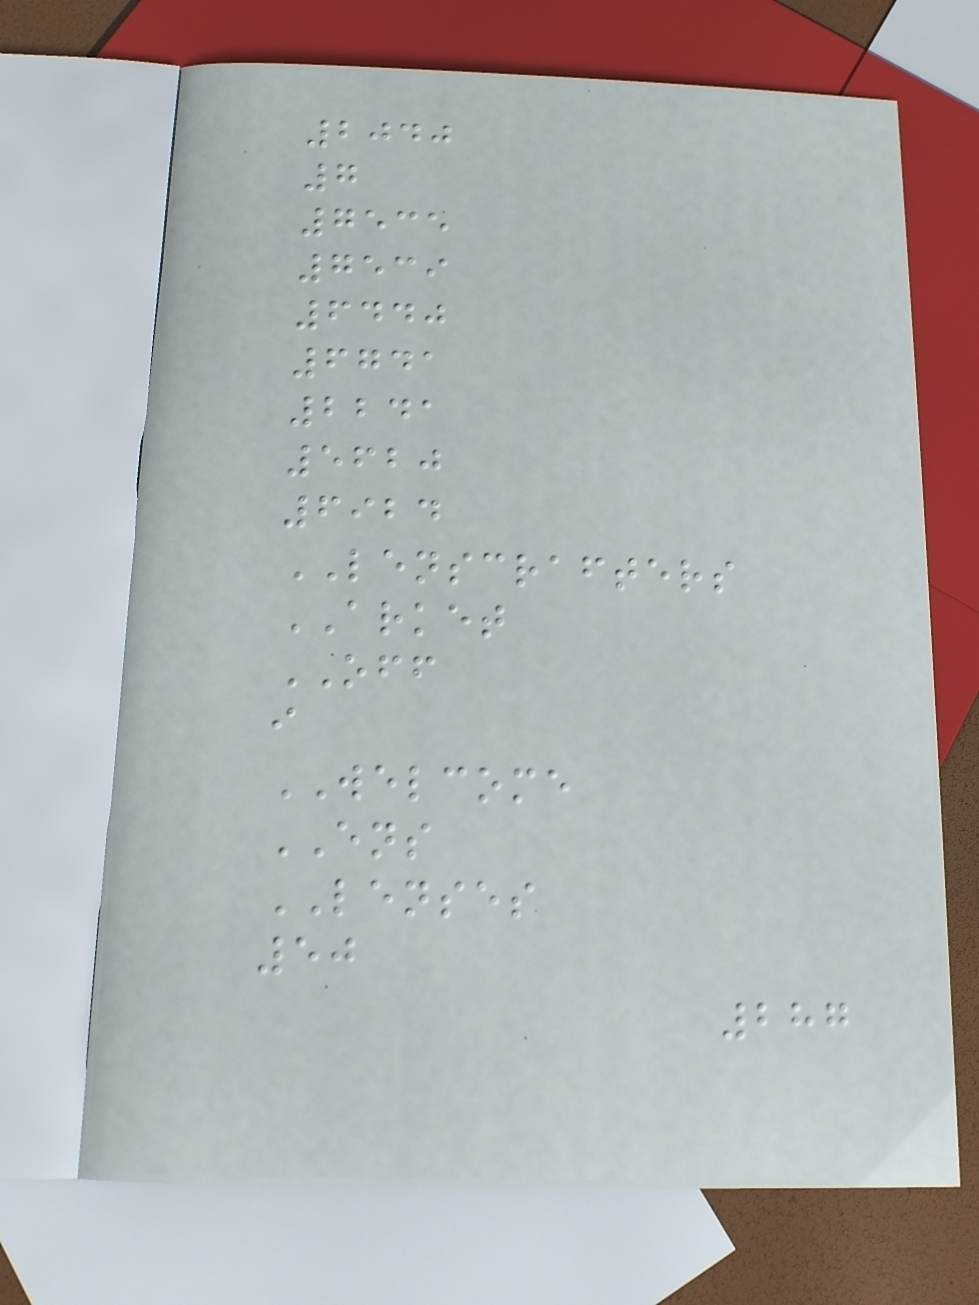2040
7
7535
7539
6440
6741
2241
5620
6924
LENSCRAFTERS
ARKET
OFF
i
WELCOME
ENS
LENSES
50
287
